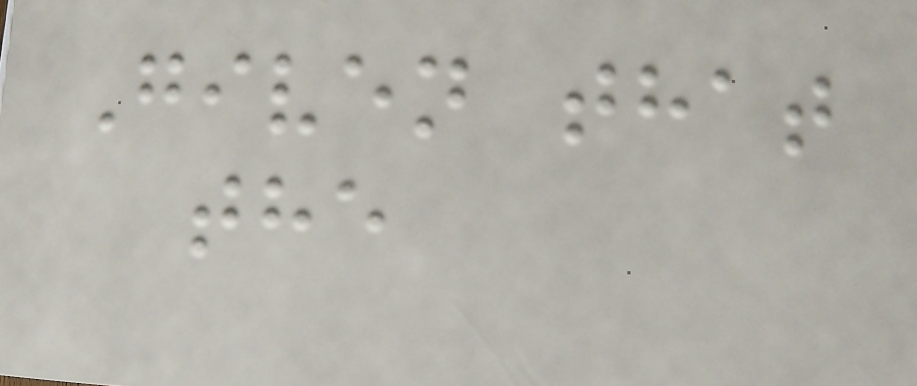Given that
the
